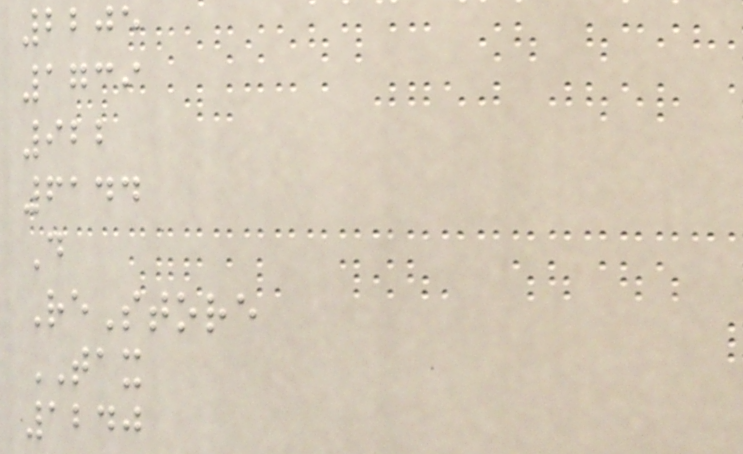2205
1739
922
6144
D
ReStore
TAX
1240
